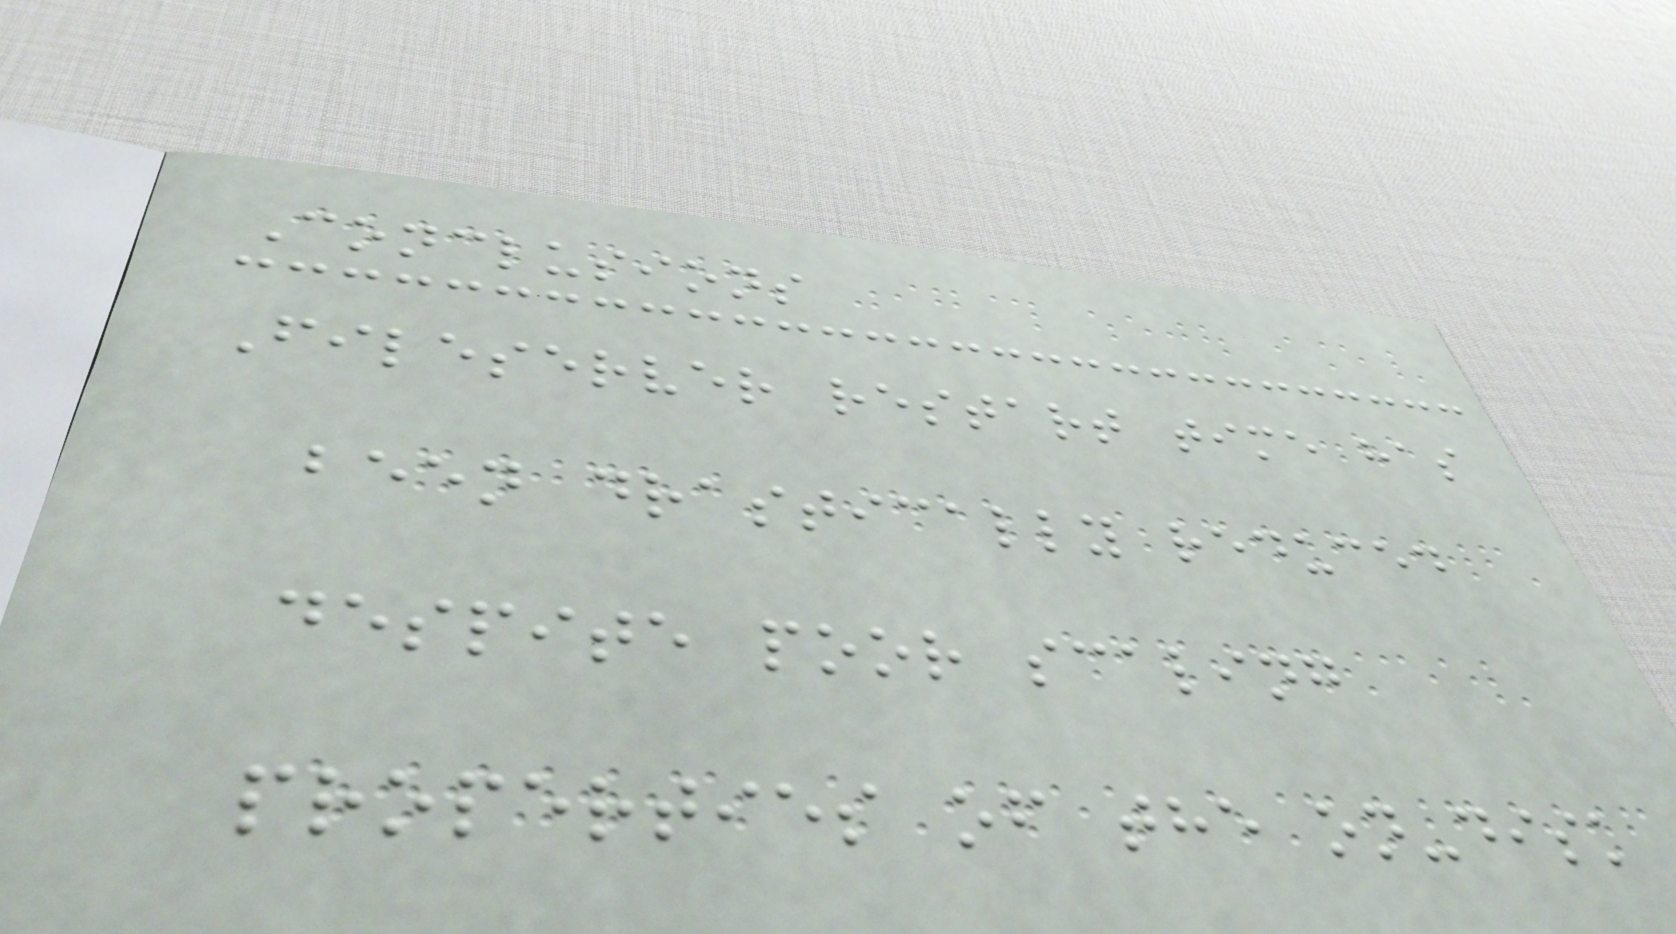Conclusions
Fileserver restart time has
been drastically reduced
despite poor scaling
properties of the on-disk
